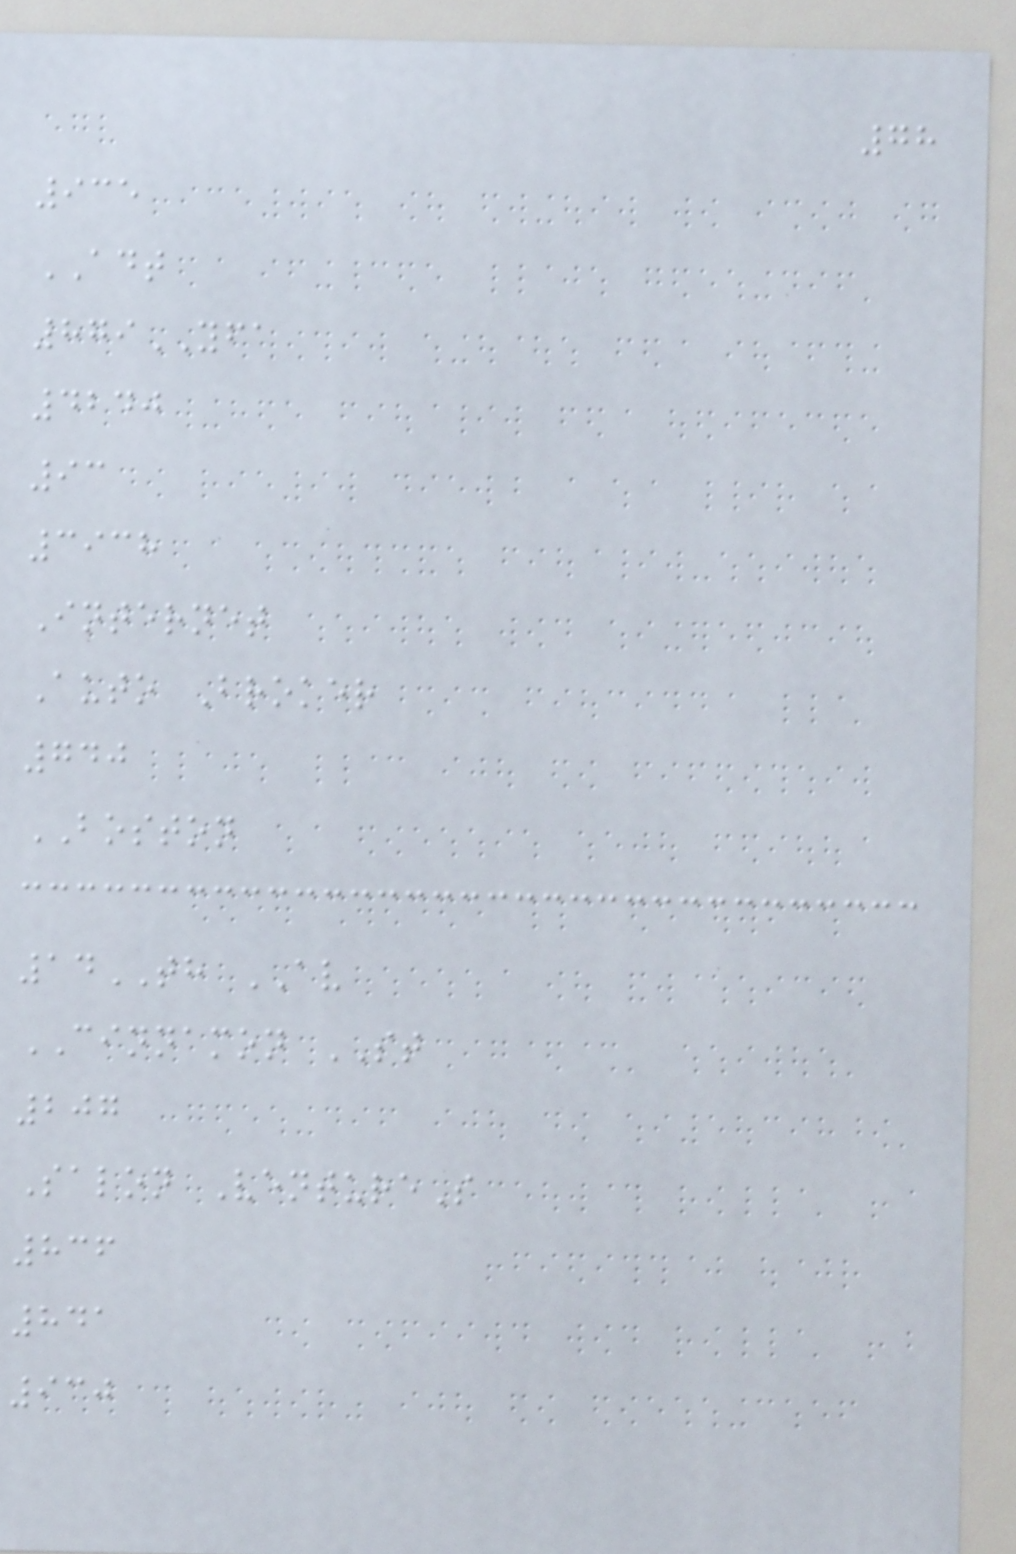78
935
ADT
879YFA
4240
93
3938
Internet
Auto Broker
740
BOSTON
14TH AV
CINNAMON ST
207
Salon VentureS
836
841
930
